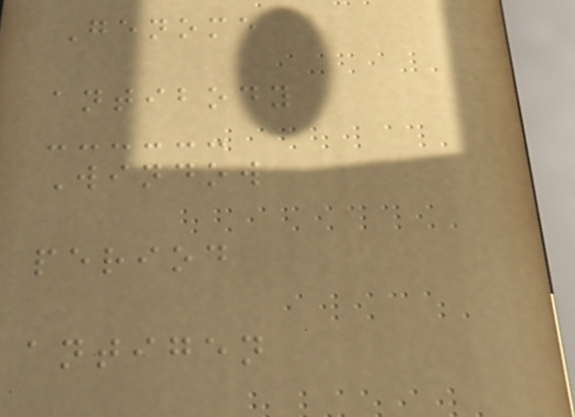Genome
antibody
Window
period
antigen
